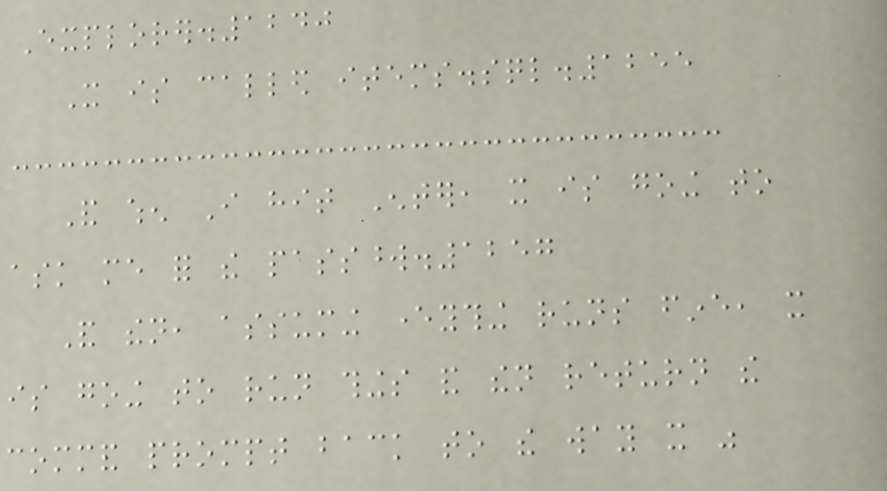Explorer.1240
It is called items.sql.1255
And when I hit Enter, it is going to
ask me for the password.1257
And then, assuming everything runs fine, it
is going to run things and then return the
command prompt back to the way it was
